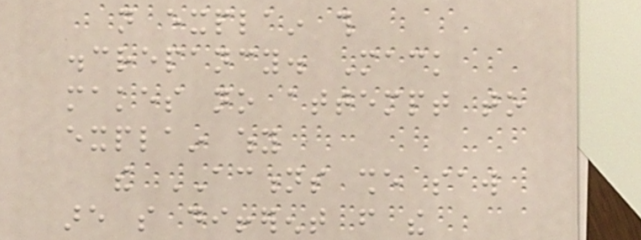not explain this
discrepancy. Mack
makes no attempt to
explain why
the ACTIONS she saw
are so different from the
